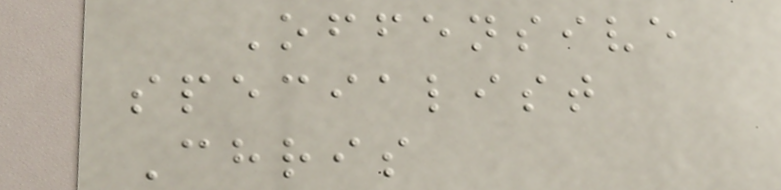Offensive
specialist
Chris
